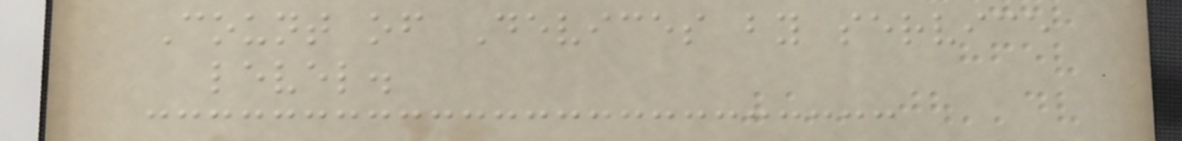Count of Devices by service
level.
